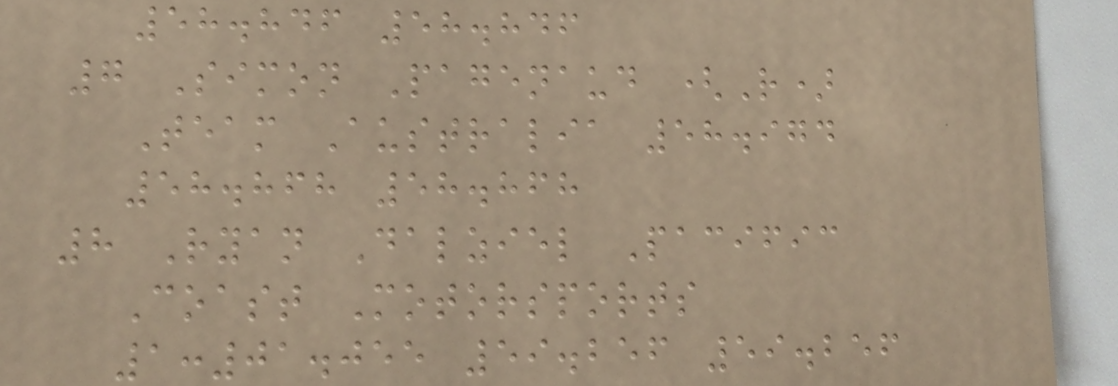58.846 58.846
7 Simon Pagenaud (R)
Team Australia 58.974
58.868 58.868
8 Ryan Dalziel Pacific
Coast Motorsports
1:01.055 59.256 59.256
